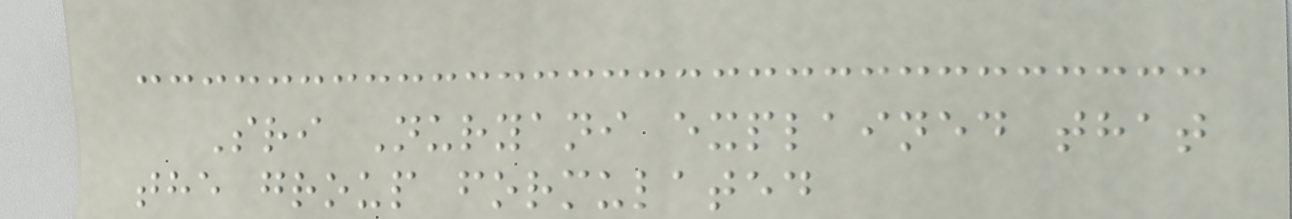Sri Nuryani explained that
the group formulated
